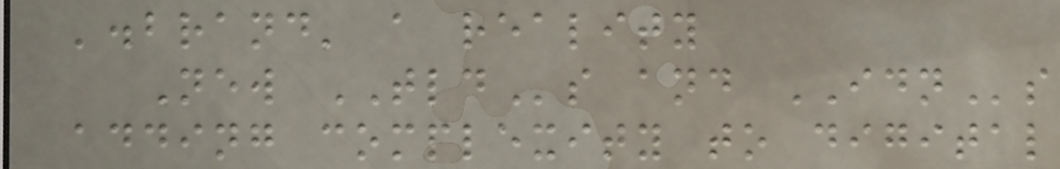'.brand' a reality
New TLDs and IDNs
adding complexity to digital
